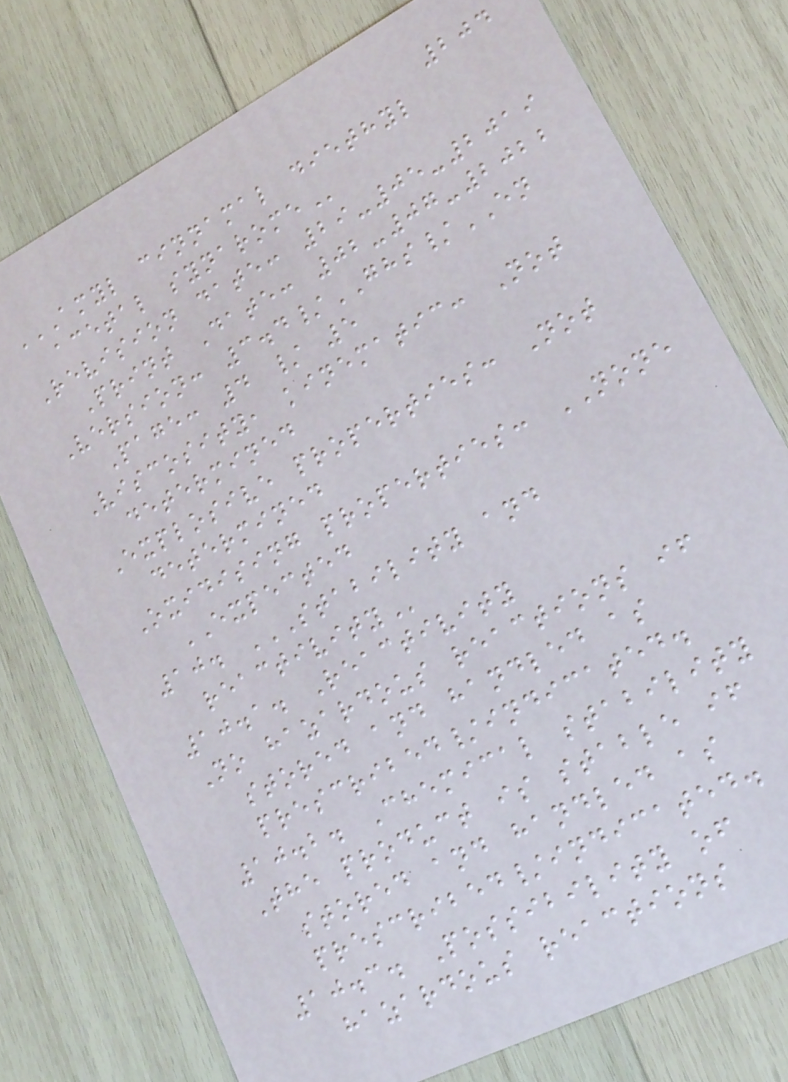204
AMYL CINNAMAL DIETHYL
ACETAL SYNAROME
Revision date: 29-05-2019
Print Date: 02-07-2022
Version: 3.4/GHS/EN
Page: 4 / 5
Viscosity, kinematic: Not
determined
Explosive properties: Not
determined
Oxidising properties: NONE
EXPECTED
10. STABILITY AND
REACTIVITY
10.1. Reactivity
No hazardous reactions if
stored and handled as
prescribed/indicated.
10.2. Chemical stability
The product is stable if
stored and handled as
prescribed/indicated.
10.3. Possibility of
hazardous reactions
